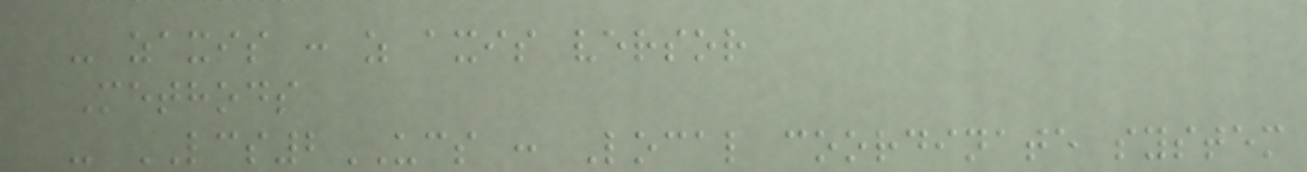- zaxis : z axis versor
Methods
- LCS2UCS : Local coordinate system
